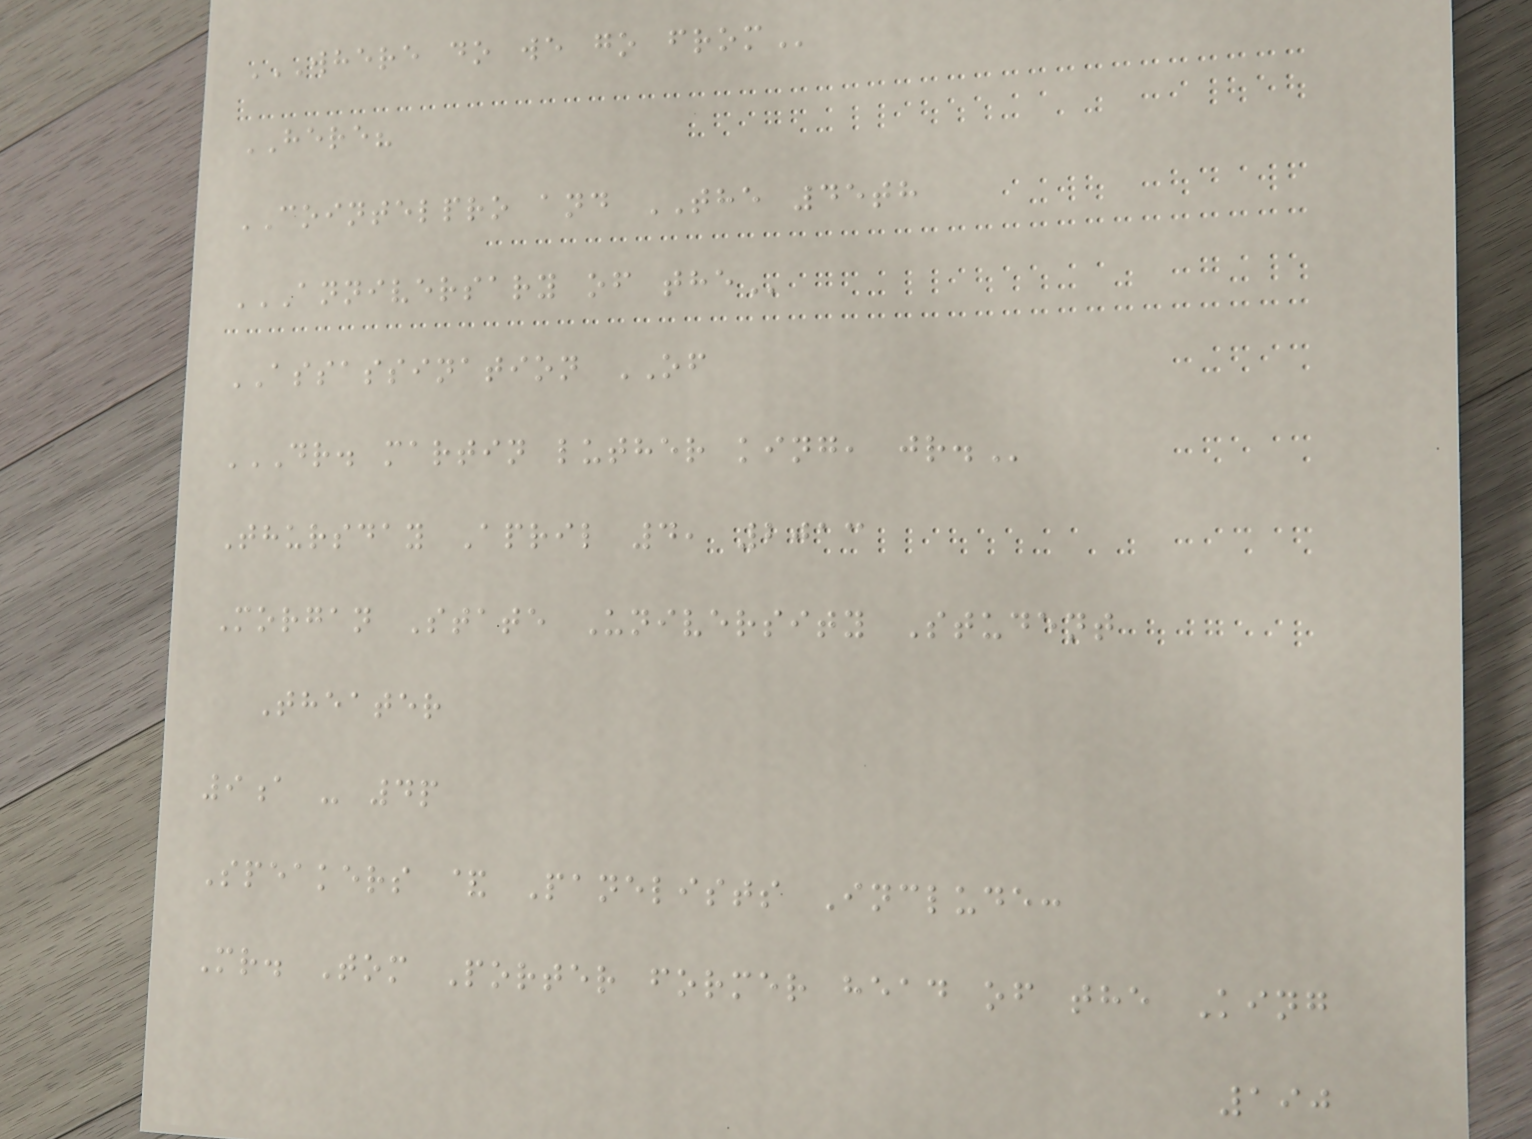WHERE DO WE GO FROM
HERE?
COINTELPRO and THE 45th
ANNIVERSARY OF THE
ASSASSINATION OF
DR. MARTIN LUTHER KING, JR.
Thursday April 4, 2013
Morgan State University Student
Theater
9a - 4p
Speakers & Panelists Include:
Mr. Tom Porter former head of the King
190
